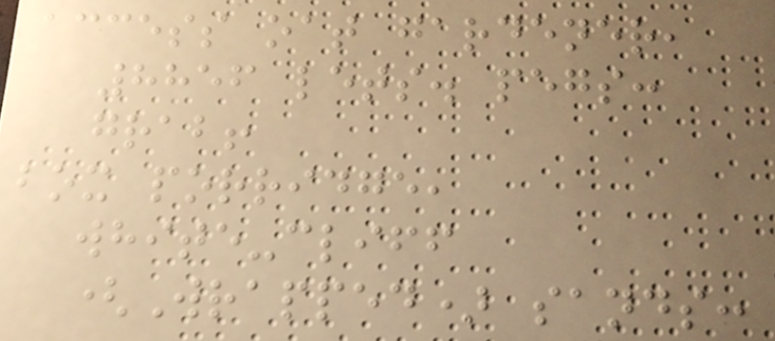access oat gardener,
8856 lets. pegs:
grab!
box porridge,
white-cliff
(Wrapped) sands:
